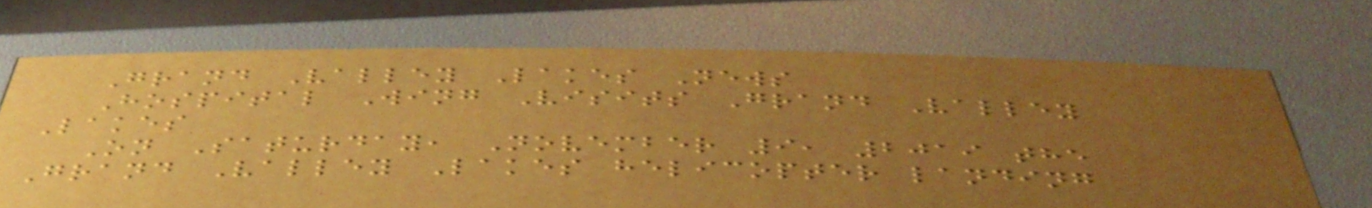Grand Valley Lakes News
Hospital Wing Visits Grand Valley
Lakes
On Saturday, November 9, 2019 the
Grand Valley Lakes helicopter landing
